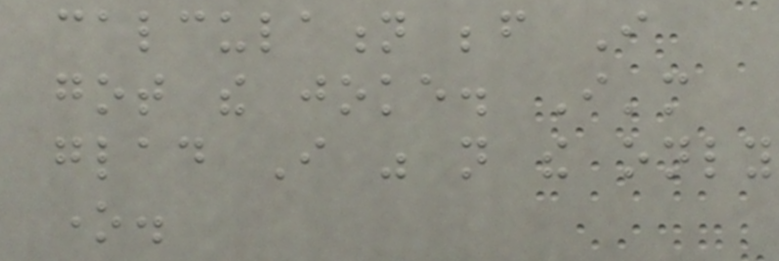calculation before I
got the joke. I'm
glad I was not the only
one.
